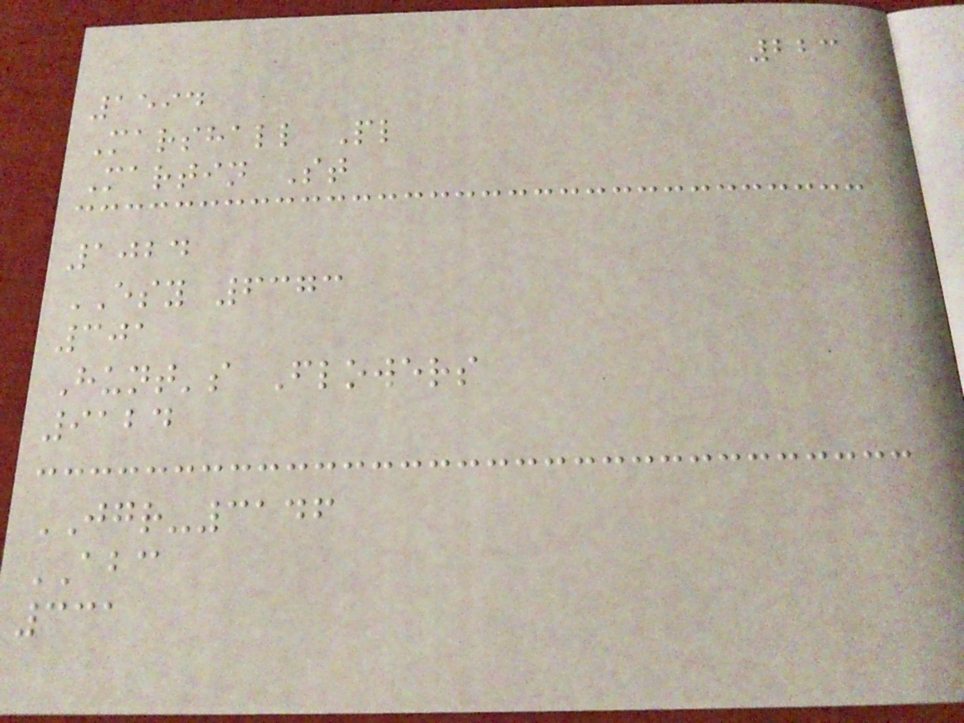223
1594
Marshall Pl
Martin St
1024
ESY 6373
301
Hunt's Flowers
9124
JGR-3146
ABC
331
